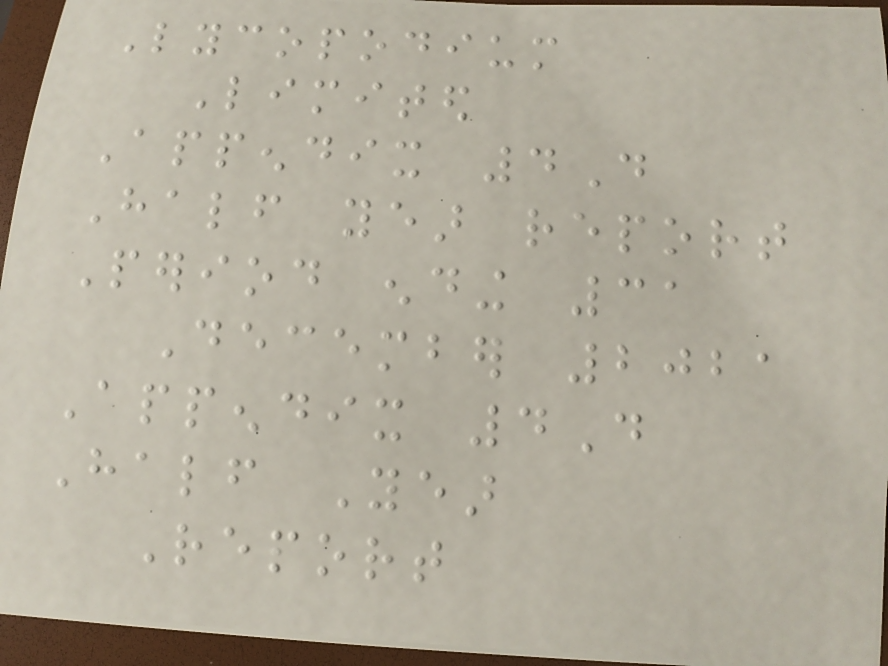Lycopodium
Limited
Appendix 4D
Half year report
Period ending 31
December 2021
Appendix 4D
Half Year
Report
